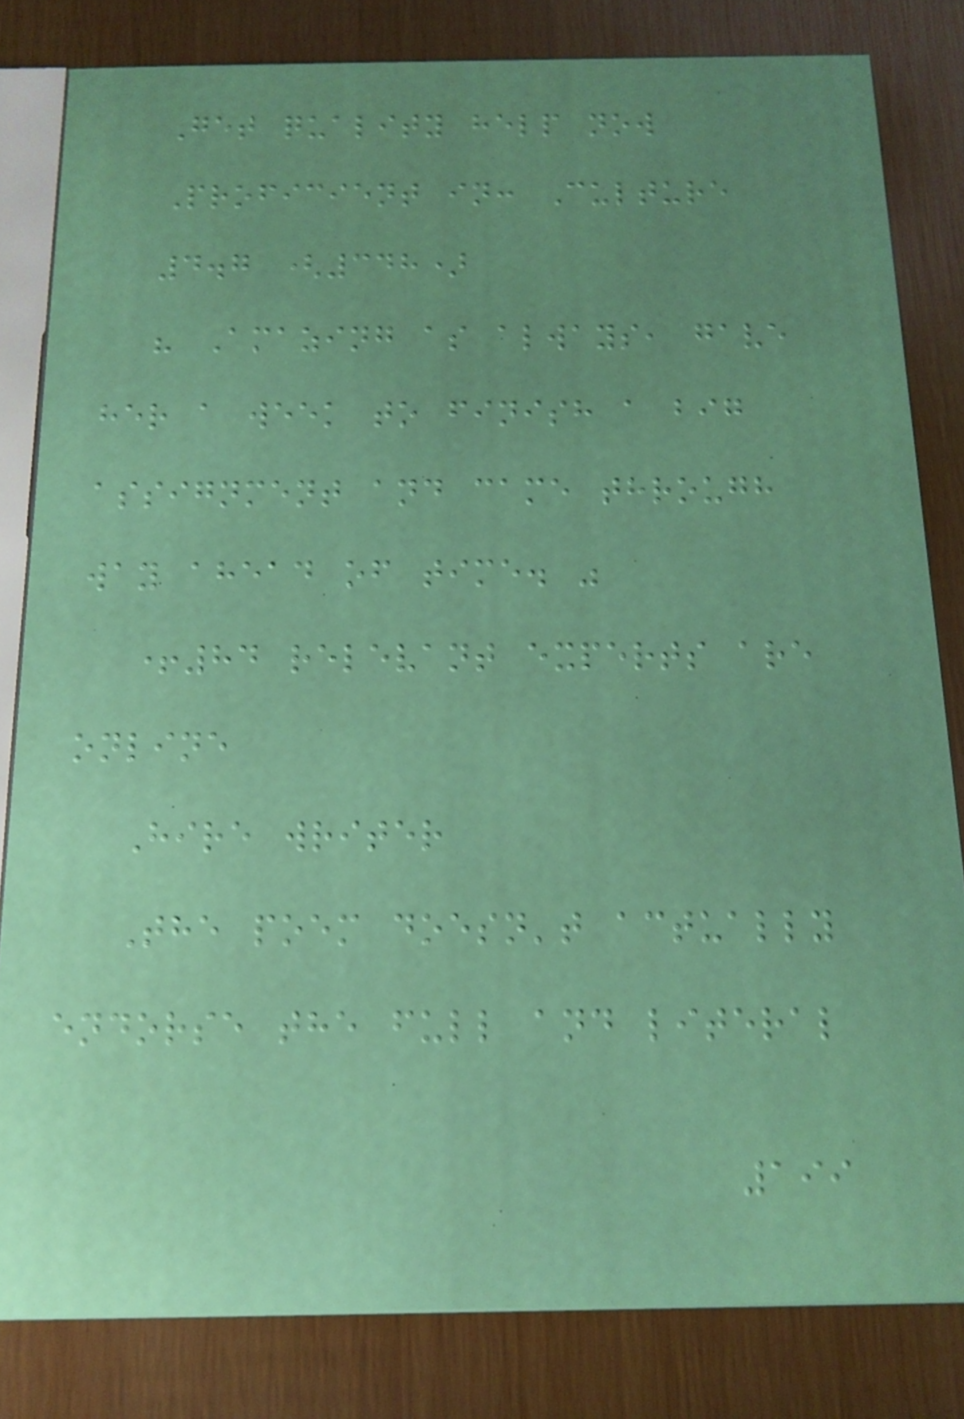Get quality help now
Proficient in: Culture
4.7 (348)
" Amazing as always, gave
her a week to finish a big
assignment and came through
way ahead of time. "
+84 relevant experts are
online
Hire writer
The poem doesn't actually
endorse the full and literal
199
